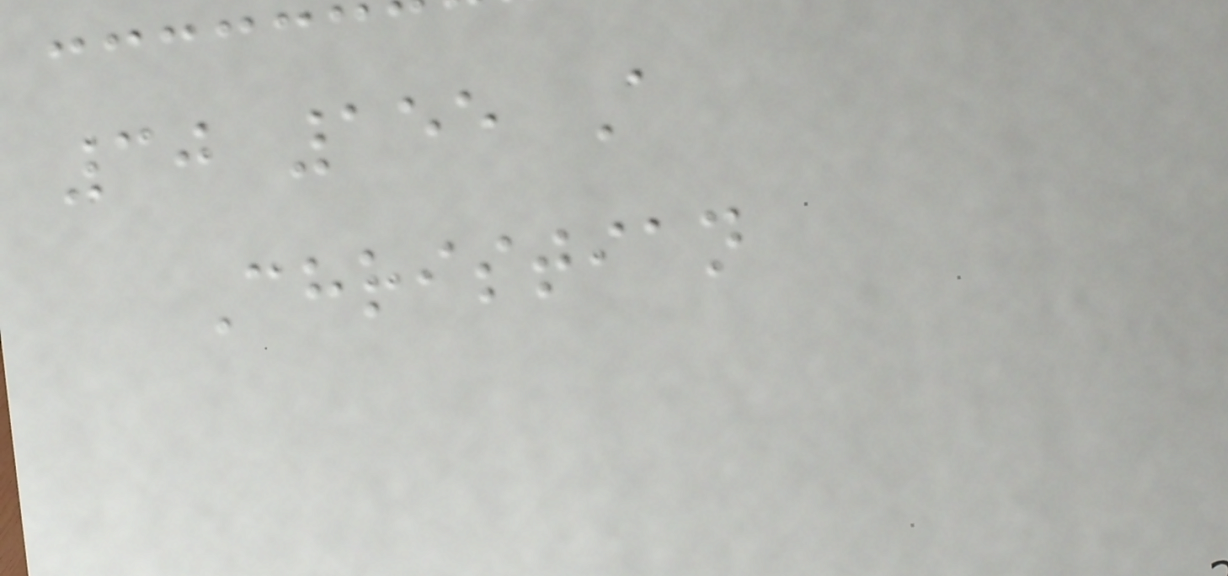30 155 A
Christian
